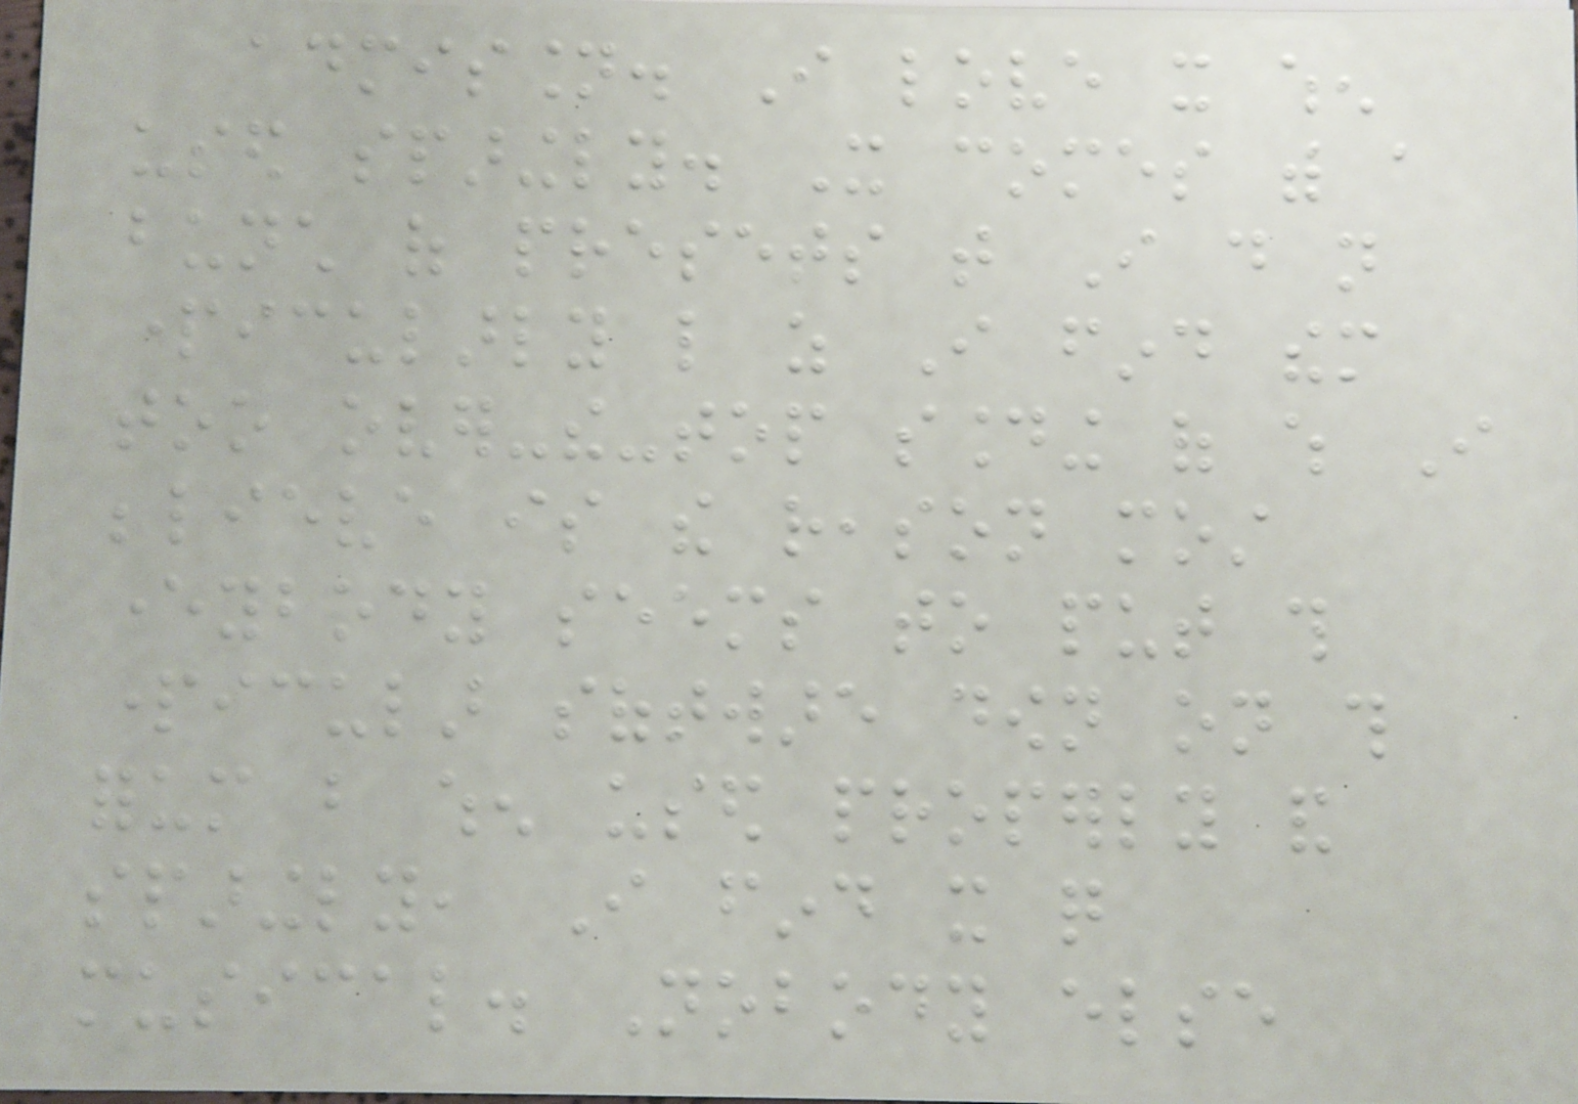admission. I love it when
used sparingly. It comes with a
bunch of presets that I do not
particularly like as I find them
too over-the-top sounding of which I
believe is the reason most
everybody seems to put this
particular software down on this
forum but when used properly and
sparingly, I find it quite
musical. Nobody else
